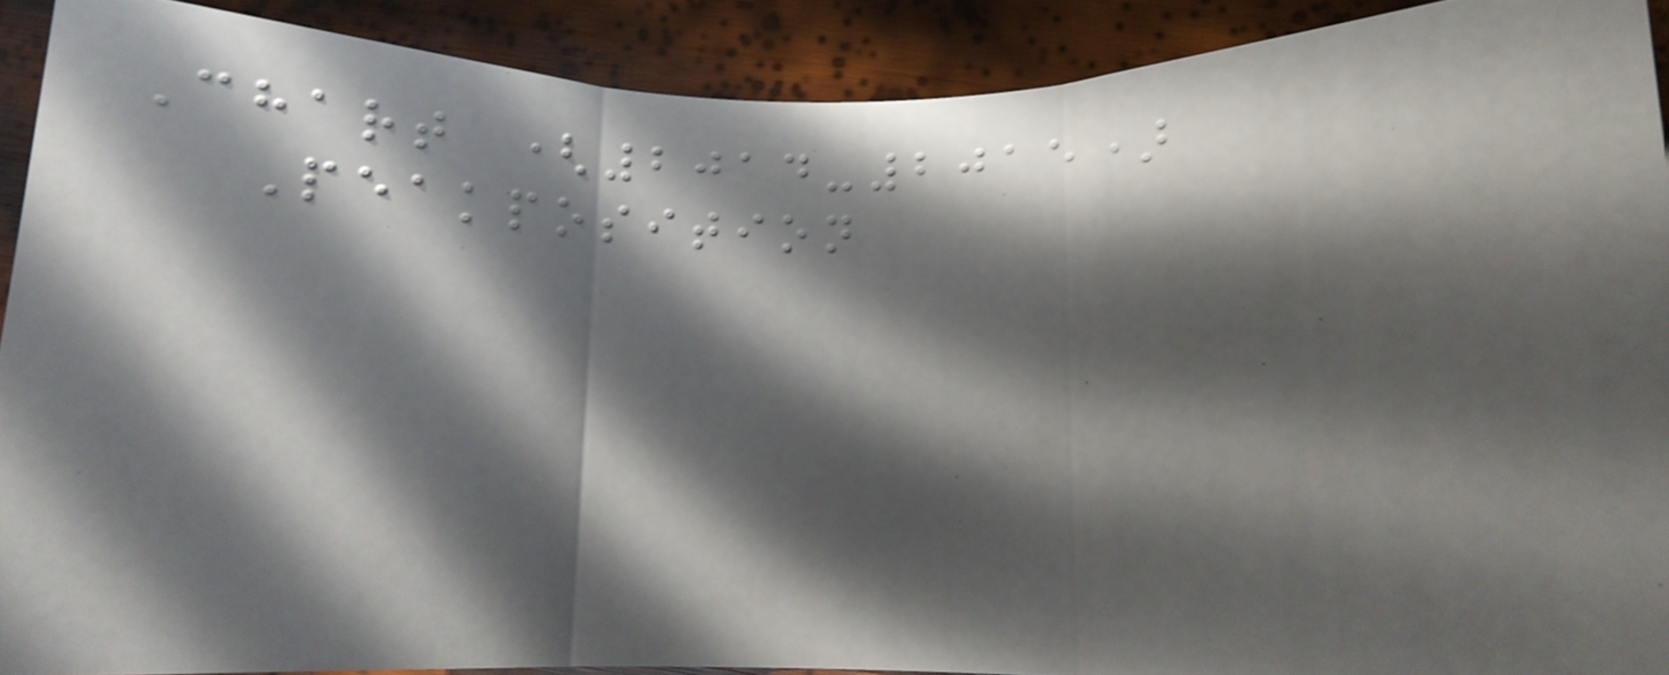Chart (2014-2015)
Peakposition
